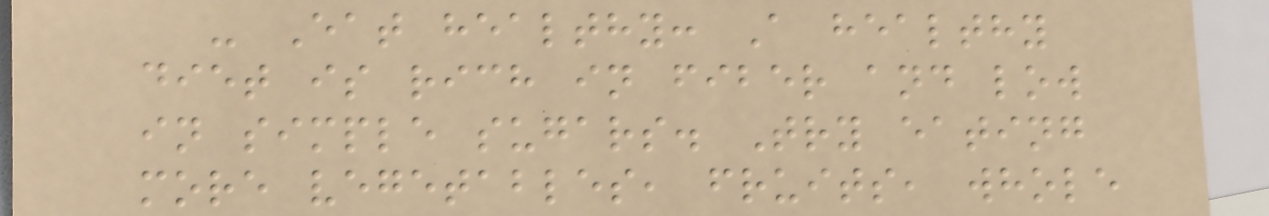- Eat healthy: A healthy
diet is rich in fiber and low
in simple sugars. Try eating
more vegetables, fruits, whole
